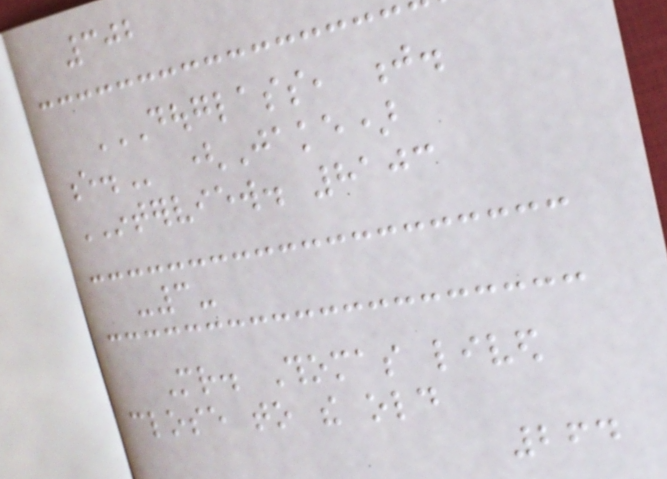302
DOUGLASS, J.
E. (Jake)
INTERVIEW. 8103
-3-
Mr. Thomas lived
close to the old
264
